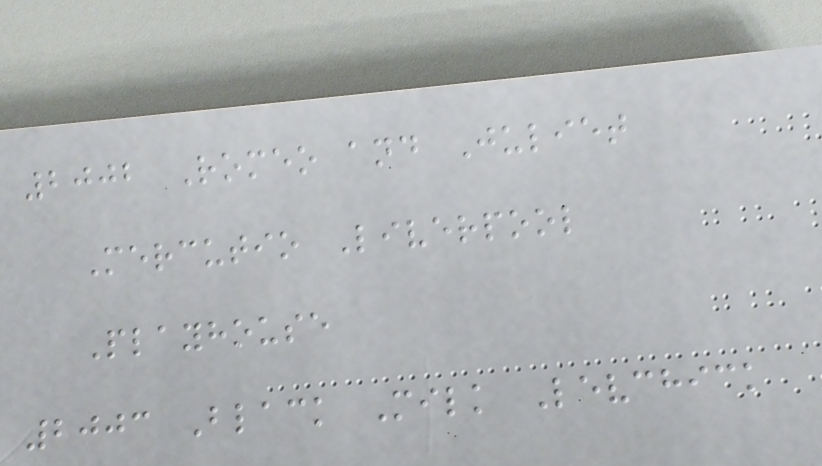2002 Romeo and Juliet
Mercutio Liverpool
Playhouse
2003 Black Milk Levchick
